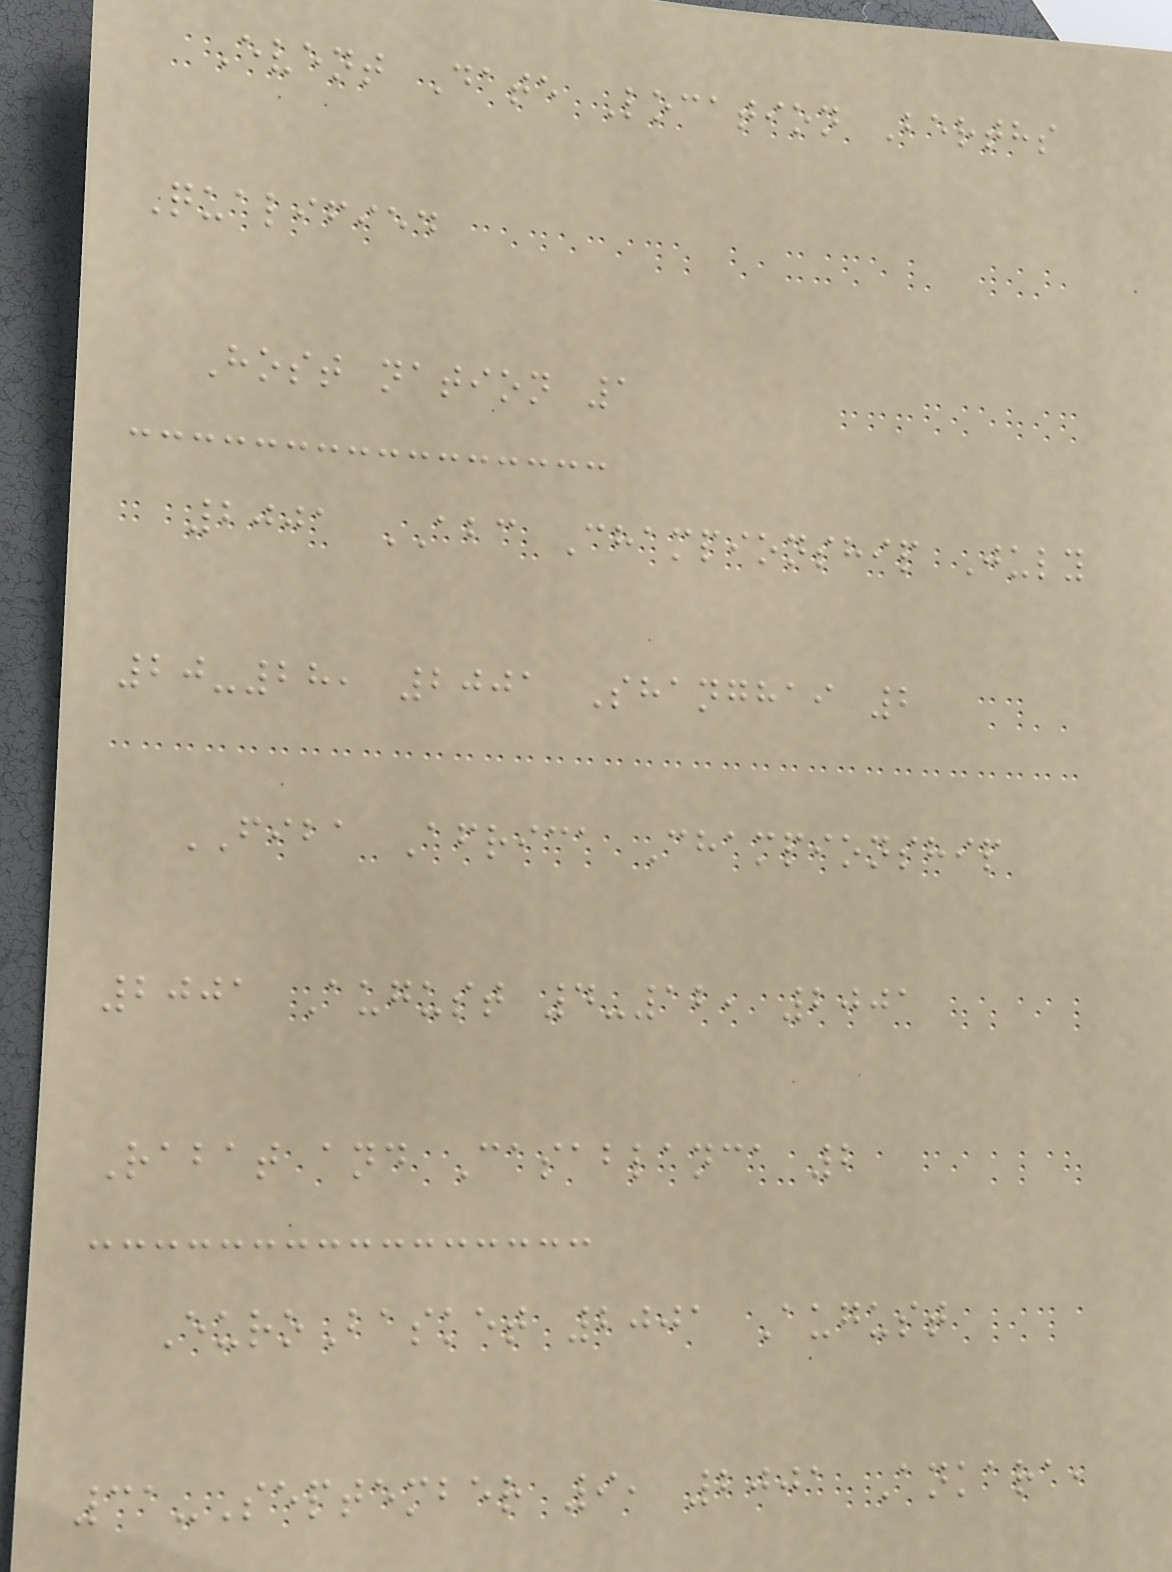Event Date Location Berths
Qualified
Host nation 1
2001 ABC Championship July
20-28, 2001 Shanghai 2
FIBA Africa Championship
2001 August 4-12, 2001
Rabat and Casablanca 2
EuroBasket 2001 August
31-September 9, 2001 Ankara,
